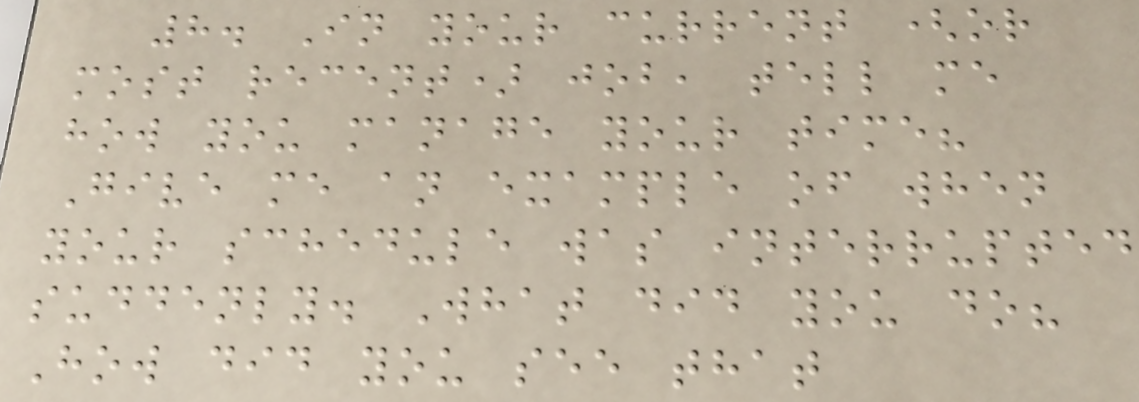8. In your current (or
most recent) job, tell me
how you manage your time?
Give me an example of when
your schedule was interrupted
suddenly. What did you do?
How did you see that
